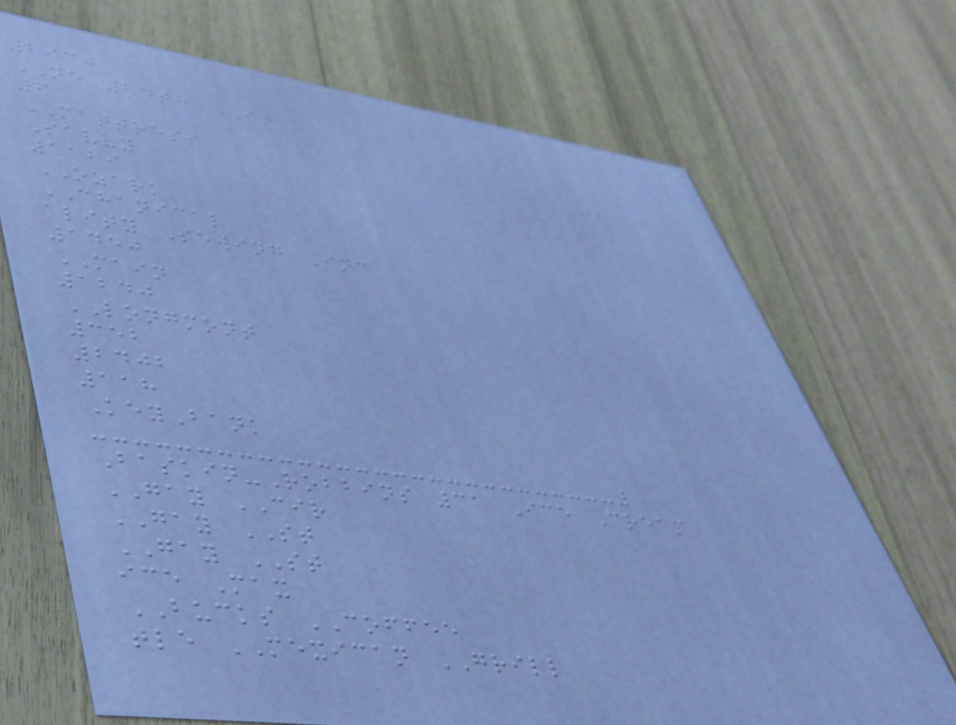2930
NE 24th ST
6
MATTRESS
Savvy
1129
OZARK
CHANICAL
ality Sewing Inc
1450
MAIN
1240
LONGMONT
352
2402
118
KeyBank
Baskin-Robbins 31 Ice Cream
GAY CIR
GAY ST
GAY ST
ice Max
BUCKS COFFEE
tle MEXICAN GRILL
